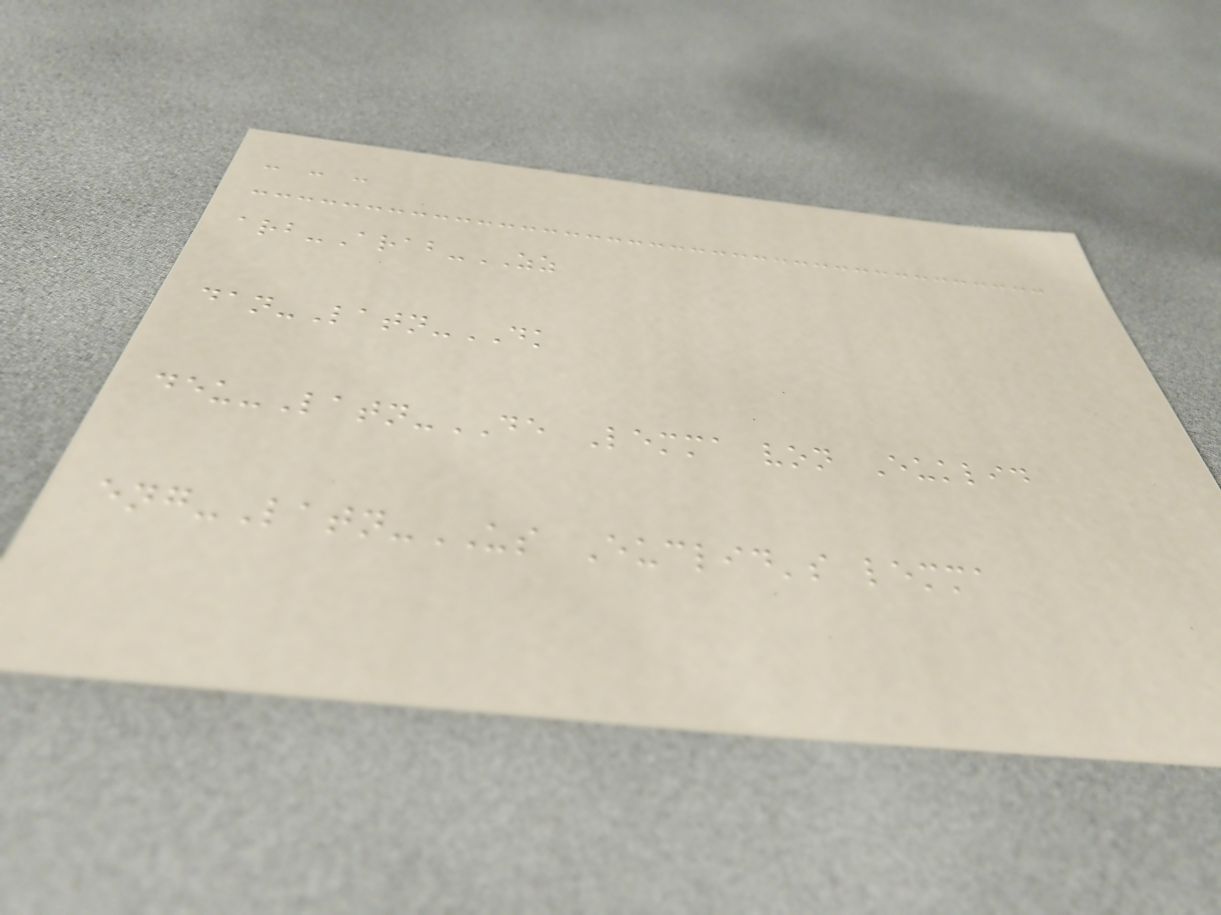- - -
arb-Arab-ZZ
dan-Latn-DK
deu-Latn-DE Lemma von Euklid
eng-Latn-US Euclid's lemma
